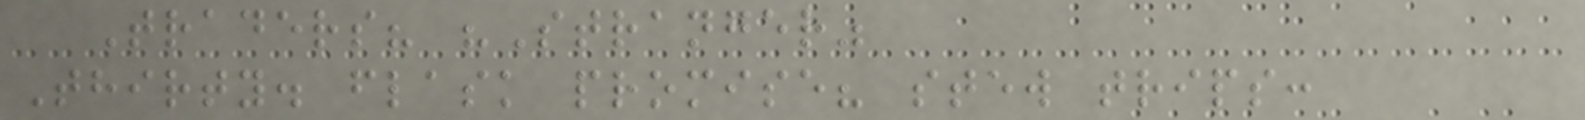Traders? "Stranger"
Thirty. flask promise? stew trips:
